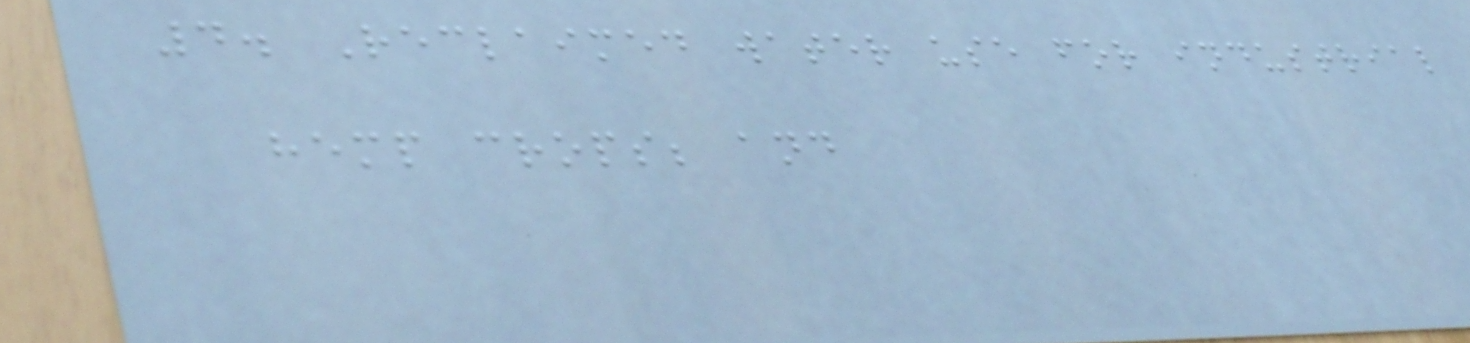4. Reclaimed water use for industrial
hemp crops; and
